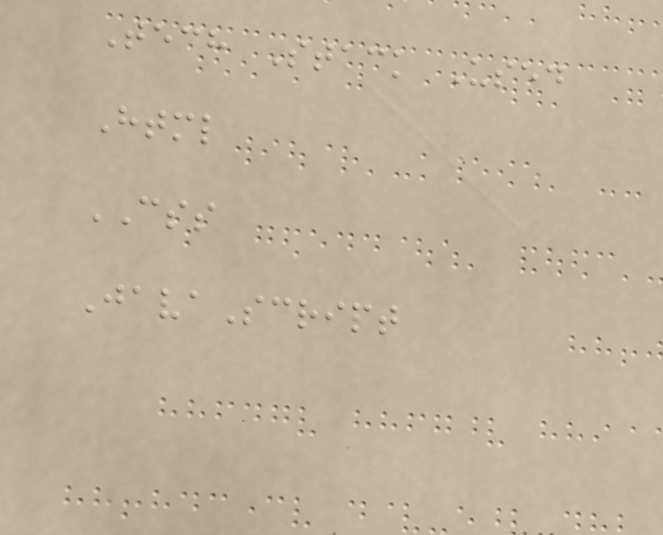Tech Stack Used
Html
CSS
JavaScript
